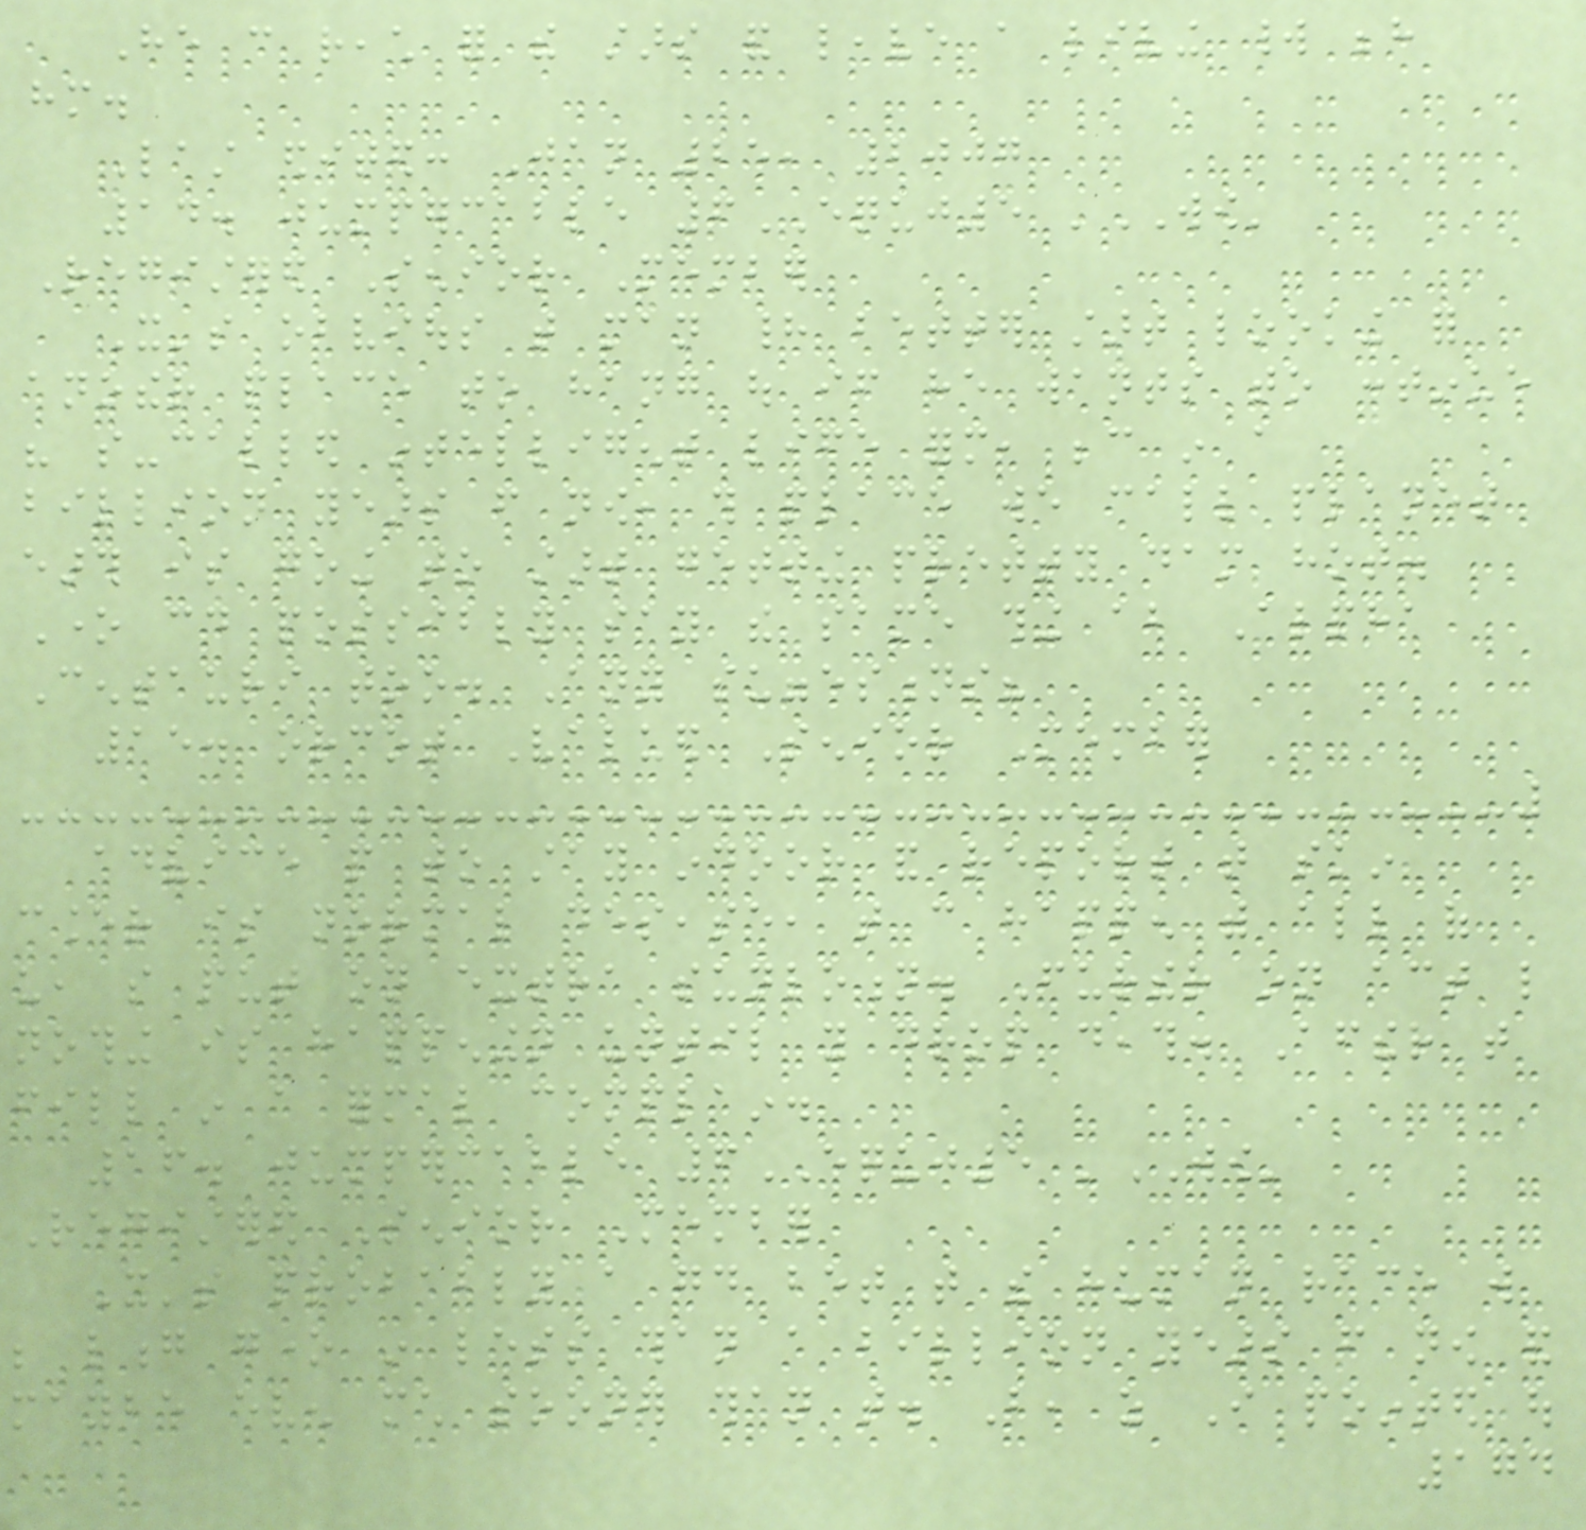He can reach for the stars and leave a living world behind
him.
Last edited: Jan 25, 2007
14. jumpercable 6EQUJ5 'WOW'
Registered Senior Member
It's obvious that man had better start looking for
another place to hang out if he wants to continue
his so-called intelligent life form, because in a
billion years from now, this place we call planet
earth is going to start getting pretty dam hot.
One could possibly say the same thing about Alpha
Centauri too. Any suggestions?
15. orcot Valued Senior Member
advice people to stay indoor and report that skin
cancer is normal desease, that can happen with all of
us, so put on extra sunlotion. Further on act like
nothing is happeningn until you drop death. Afther that
fill in a formal complain.
16. jumpercable 6EQUJ5 'WOW'
Registered Senior Member
It's probably a good bet that the human race will
be long gone in less than a billion years from now and
maybe even much sooner than that. But, as I pointed out
174
